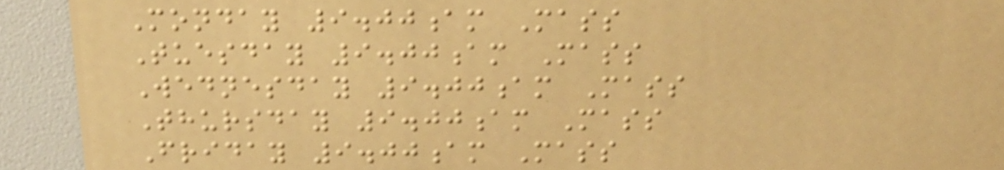Monday 9.00am Mass
Tuesday 9.00am Mass
Wednesday 9.00am Mass
Thursday 9.00am Mass
Friday 9.00am Mass
